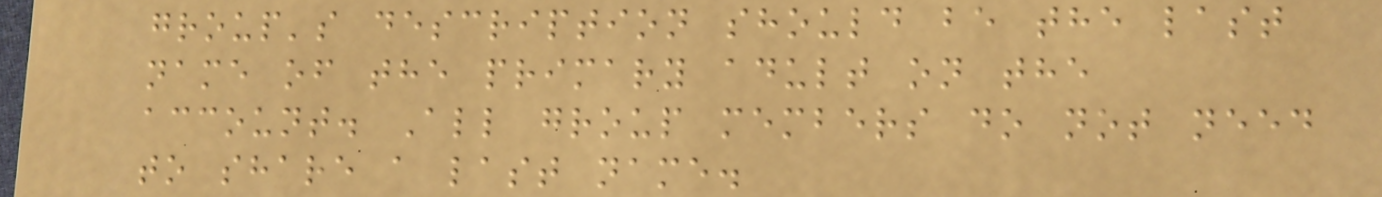group's description should be the last
name of the primary adult on the
account. All group members do not need
to share a last name.
